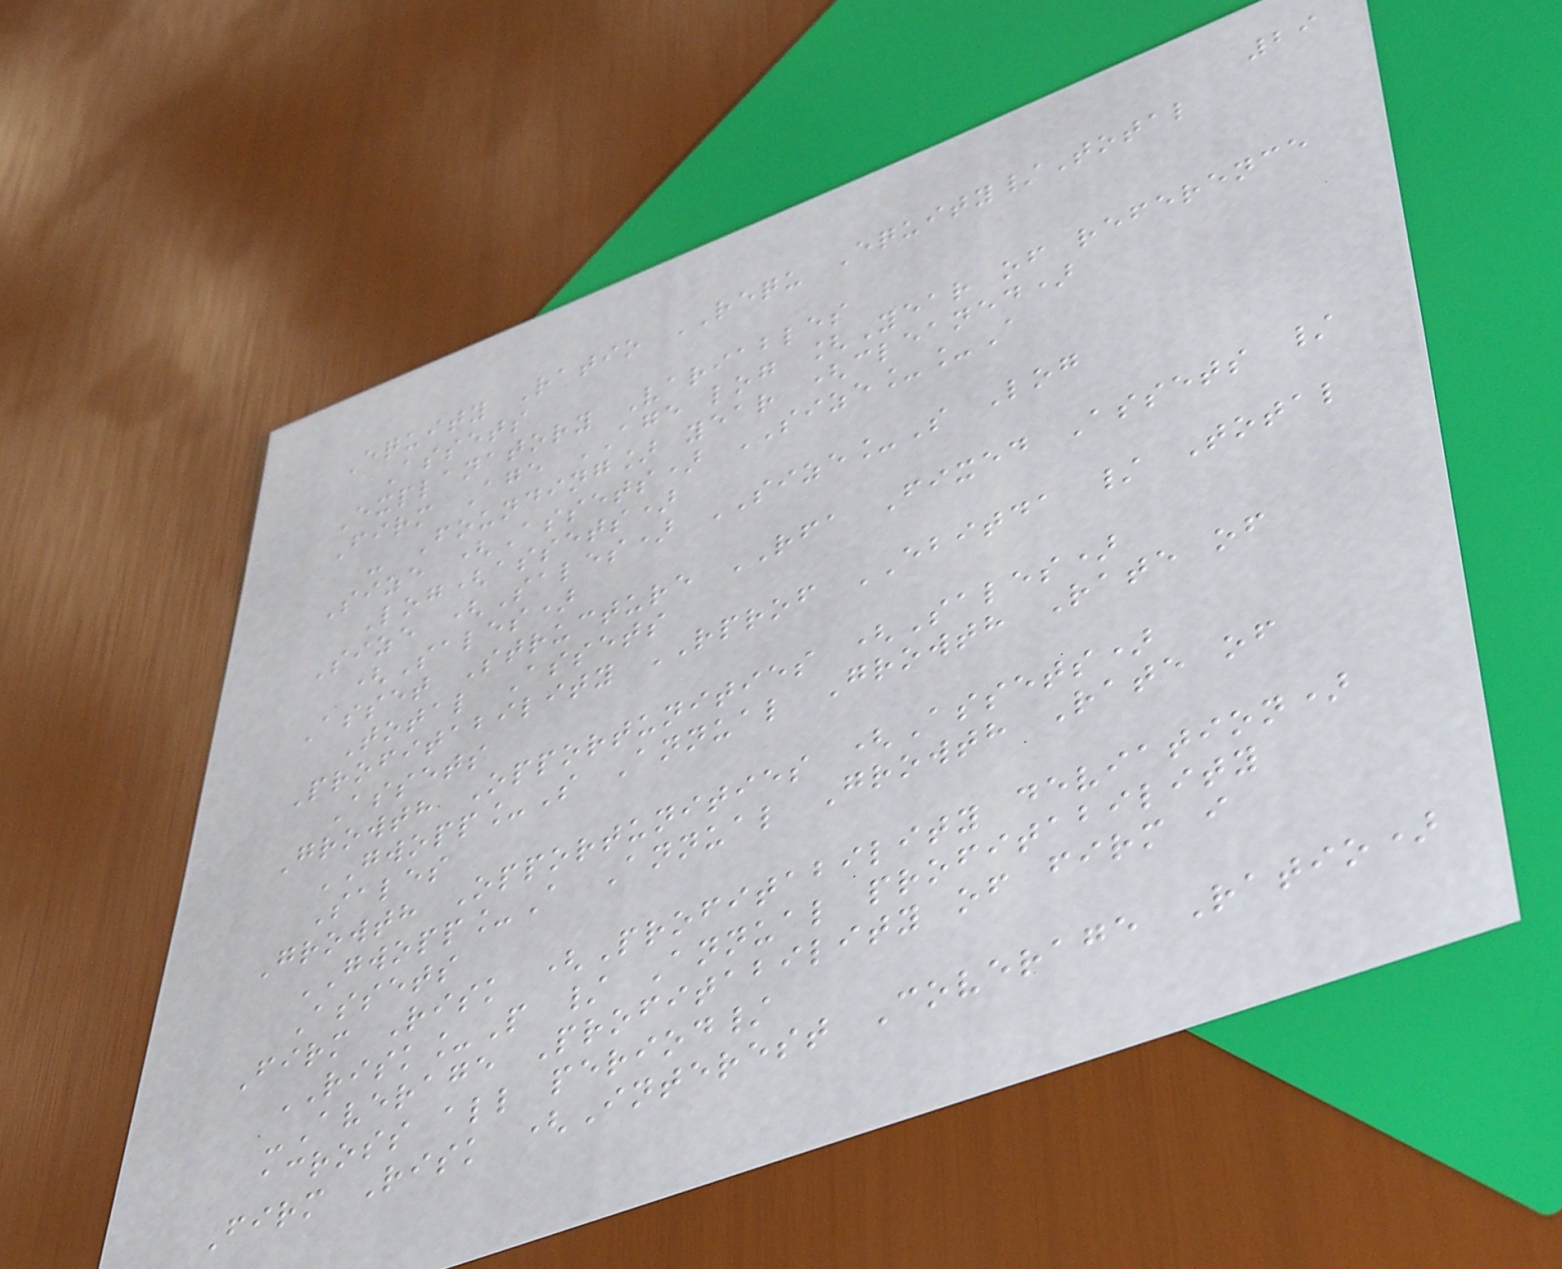29
Equity Ratio REQU Equity/Total
Assets
Explanatory Variables
Firm Age AGE log [Year of reference
- Founding] year (cleaned)
Size (Assets) SIZE__A
Log(assets)
Size (Sales) SIZE_S Log
(Sales)
Asset Structure RFA Fixed Assets /
Total Assets
Profitability RPROF EBITDA / Total
Assets
Growth Opportunities (Sales)
GWOPP_S Annual Growth Rate of
Sales
Growth Opportunities (Assets)
GWOPP_A Annual Growth Rate of
Assets
Firm Risk (Profitability deviation)
RISK_P / Annual profitability
-Average Profitability of firm i
across all period/
Firm Risk (Interest Coverage Ratio)
